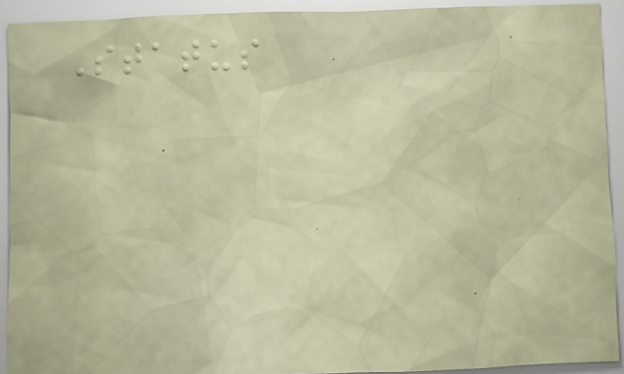Status
